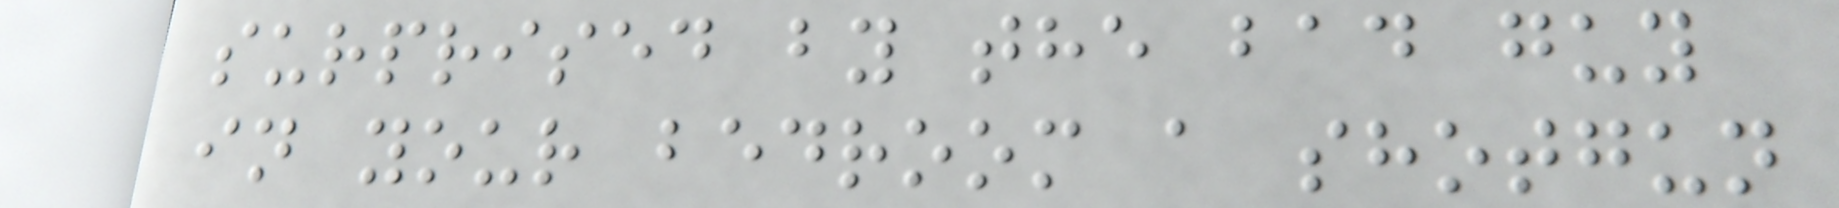surprised by the bad guy
in your bedroom a shotgun
